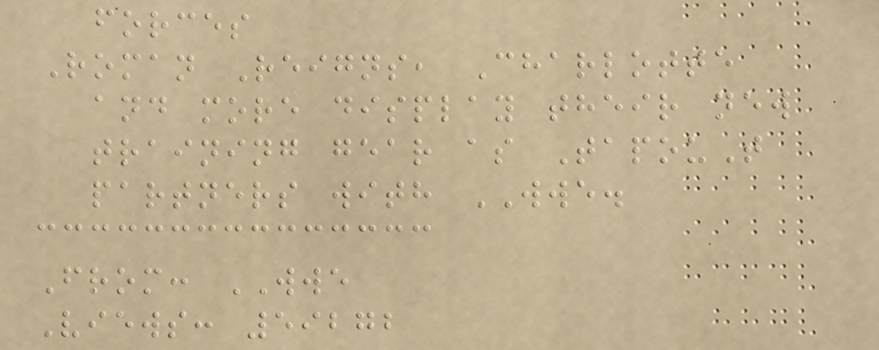forces
Roman Reigns, Charlotte
and more display their new
training gear as TapouT
partners with WWE.
From: WWE
Views: 59272
